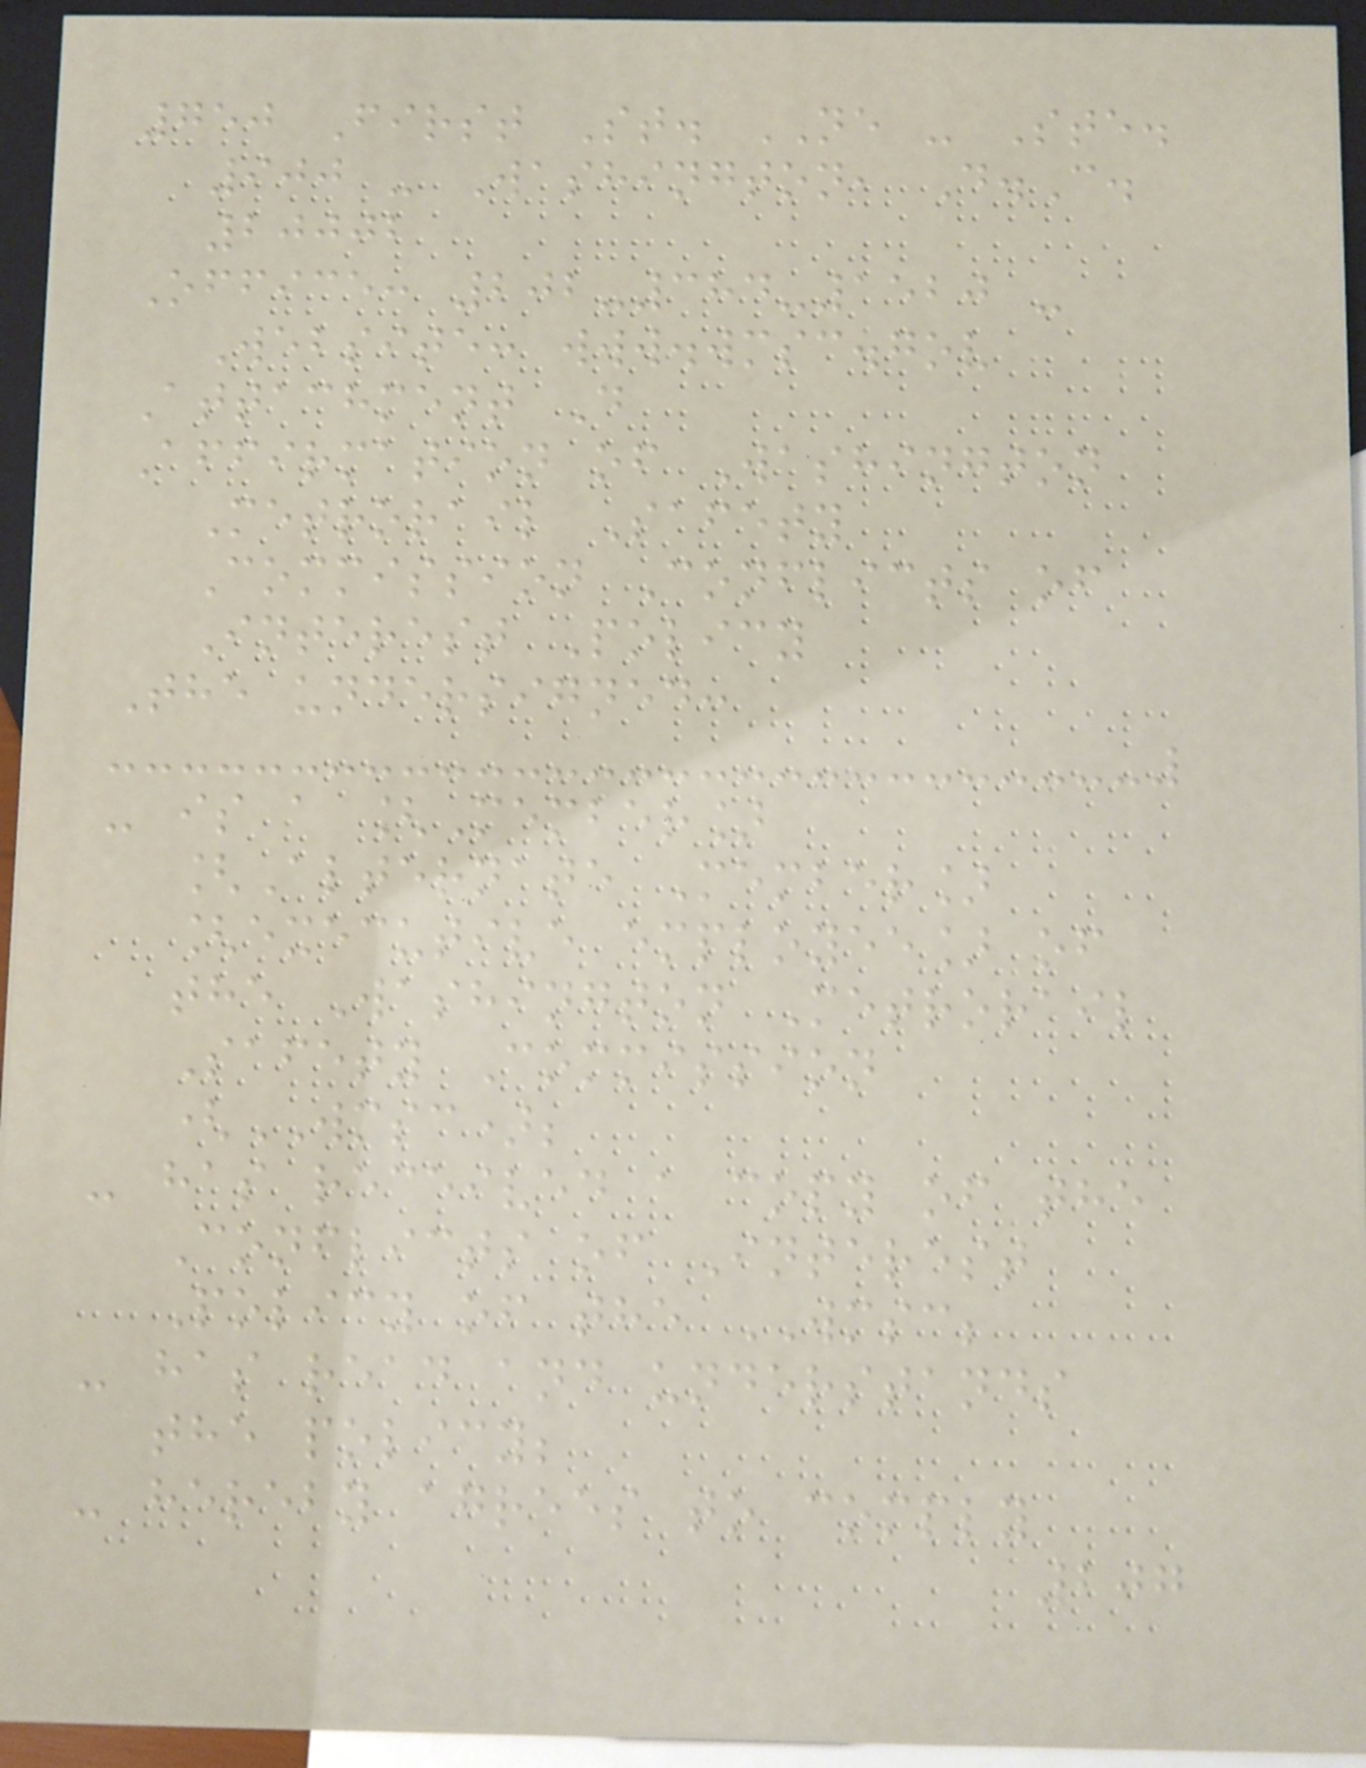750 First St. NE - Ste.
900 - Washington, D.C.
20002
Office: 202-384-1520 -
Website: www.wmsc.gov
Attachment D
Affirmation of Washington
Metrorail Safety
Commission Conflicts of
Interest Policy
The undersigned:
- is a [Member]
[Alternate Member]
[executive employee] of
the Washington Metrorail
Safety Commission
(WMSC);
- has received a copy of the
Conflicts of Interest
Policy of the WMSC;
- has read and understands
the policy;
- hereby agrees to comply
207
